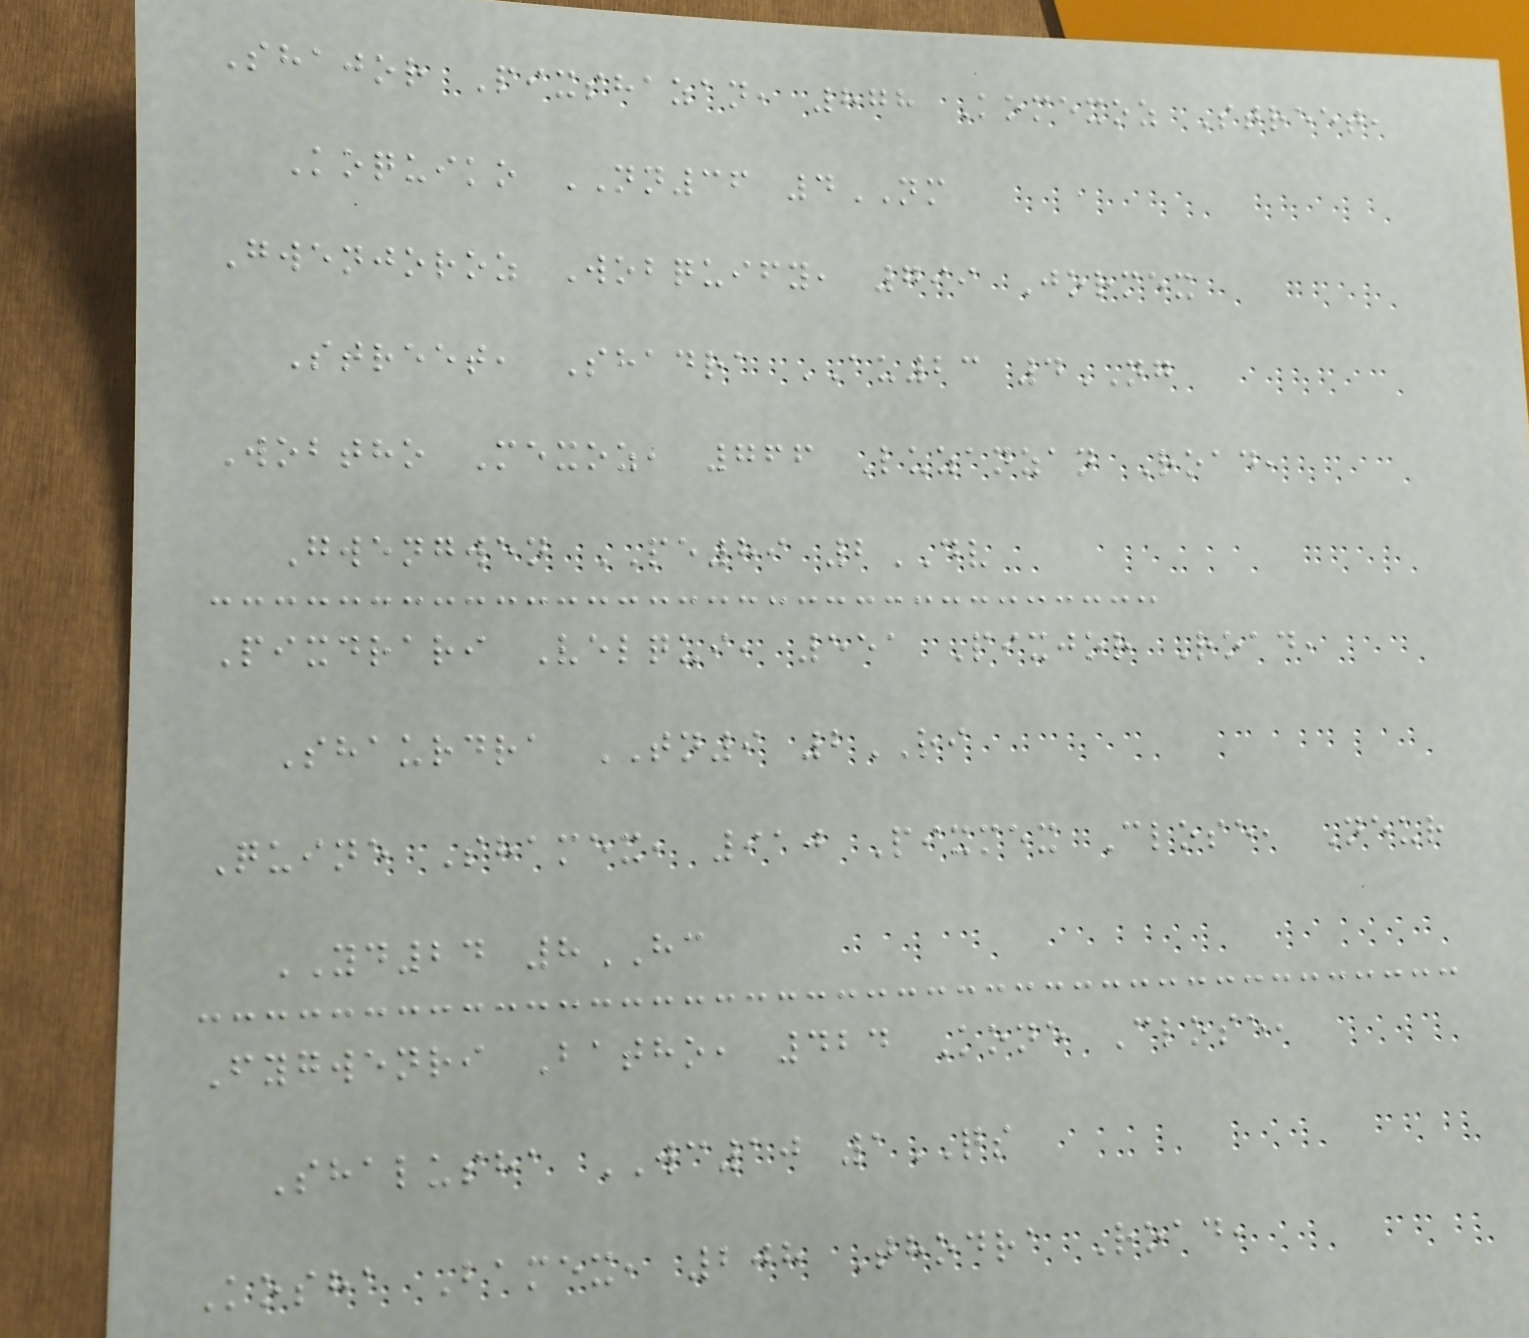Shajor Pixshazan, 878 Komexoz Street,
Koquiko NN36 4NM
Gwenjoroz Wobquify, 799 Jormex
Street, Shadra AU23 4NG
Wobtho Mexoz, 766 Luzanzan Road,
Gwengwen PE89 2DV
Pixdrari Velqui, 551 Pixjor Road,
Shaurdra TN9 2RI
Quine Shamex, 910 Pixmex Close, Neur
YD24 8HC
Fygwenri Batho, 424 Kone Close,
Shalusha WC10 1QS
Kosha Bamex, 208 Thodra Road,
